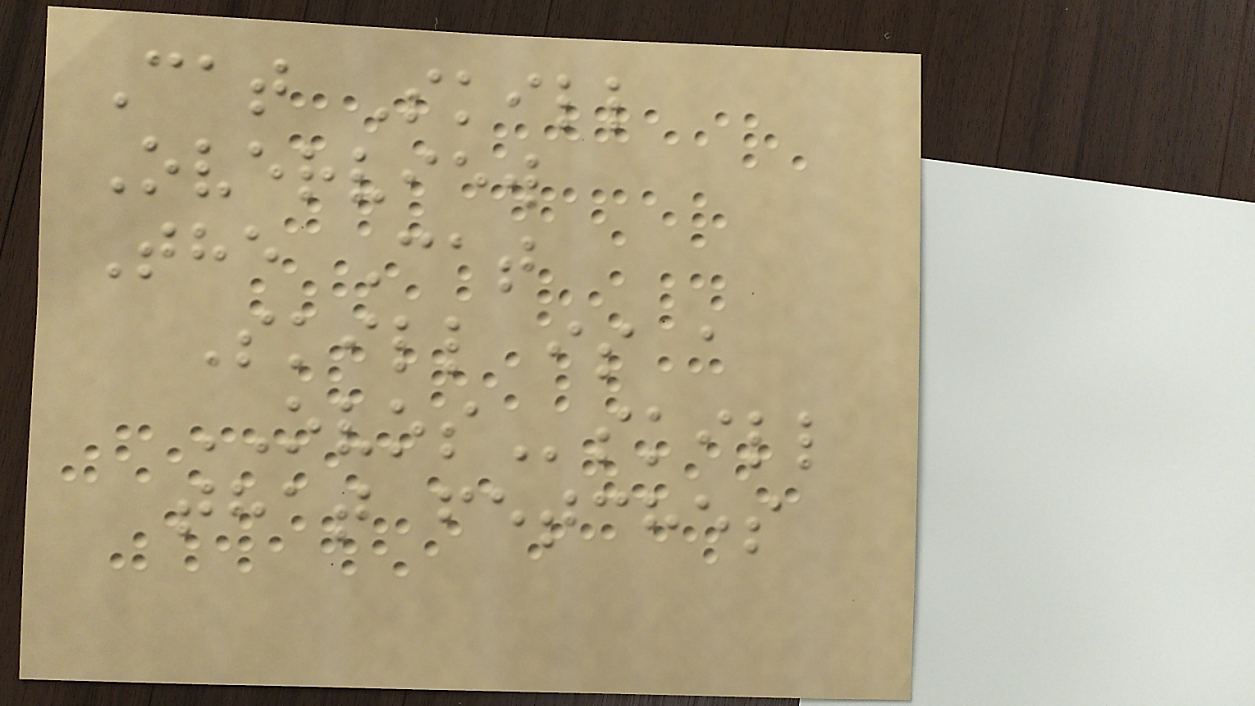Cat Skill
Overview
The Cat
Skill is a
OVOSskill
that fetches
